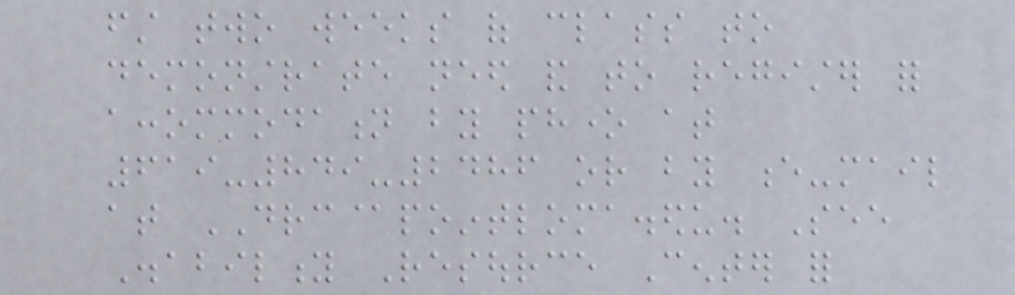first two weeks of class to
demonstrate need and to register for
accommodation by phone at
619-849-2486 or by e-mail
at DRC@pointloma.edu. See
Disability Resource Center for
